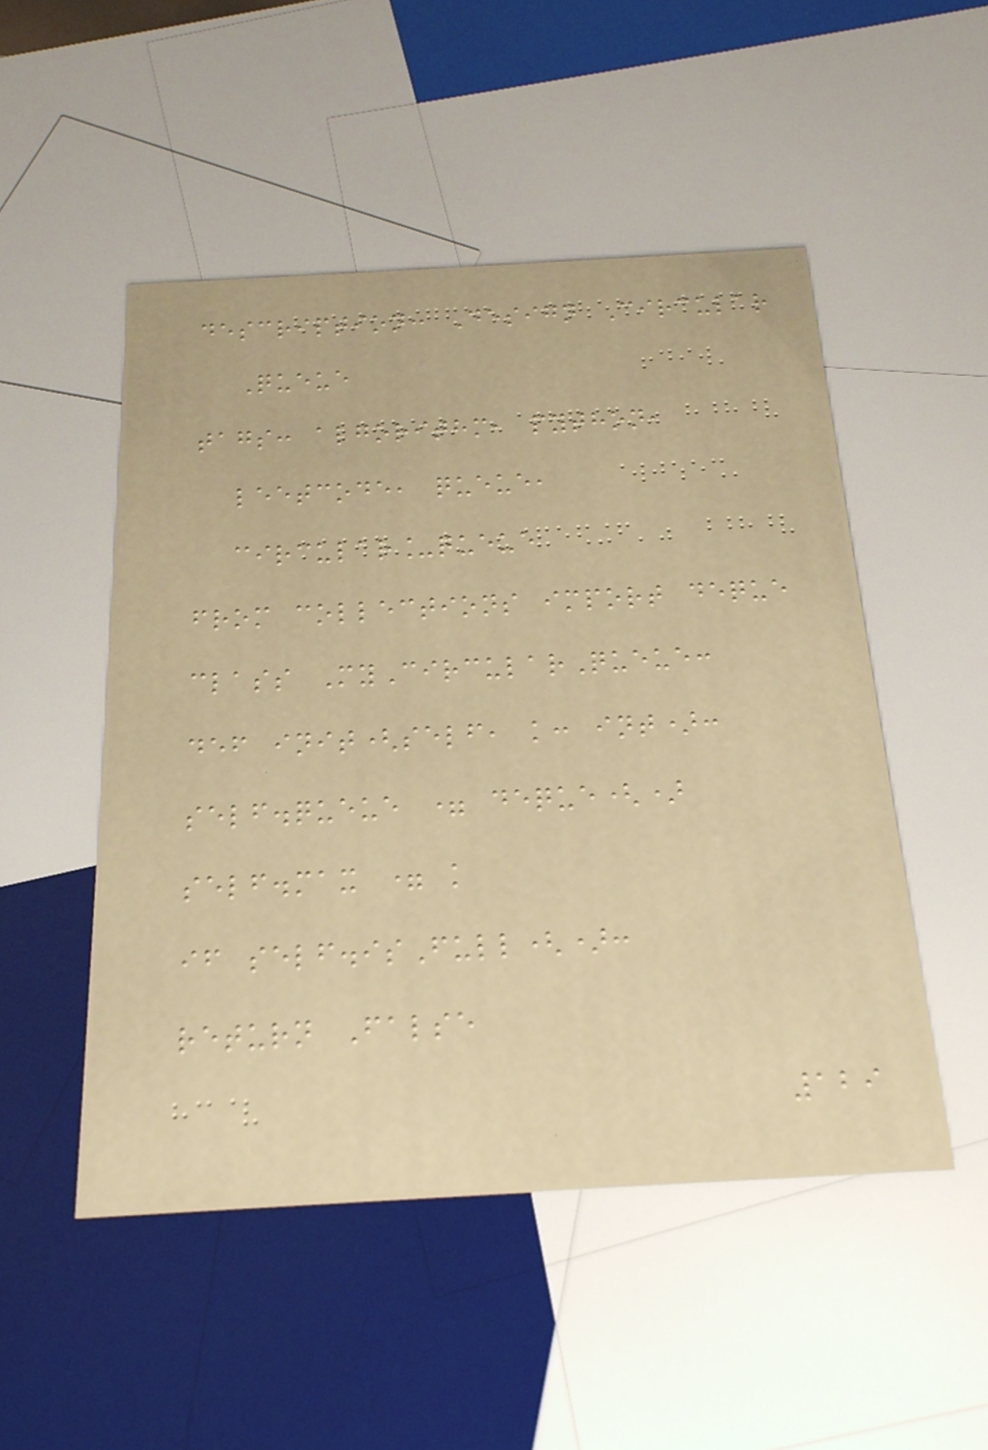description: Design Circular
Queue
tags: algorithm, python,
leetcode, queue,
circular_queue
from collections import deque
class MyCircularQueue:
def init(self, k: int):
self.queue = deque()
self.max = k
if self.isFull():
return False
129
